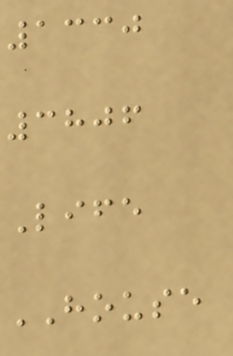1330
3806
Life
HOUSE
